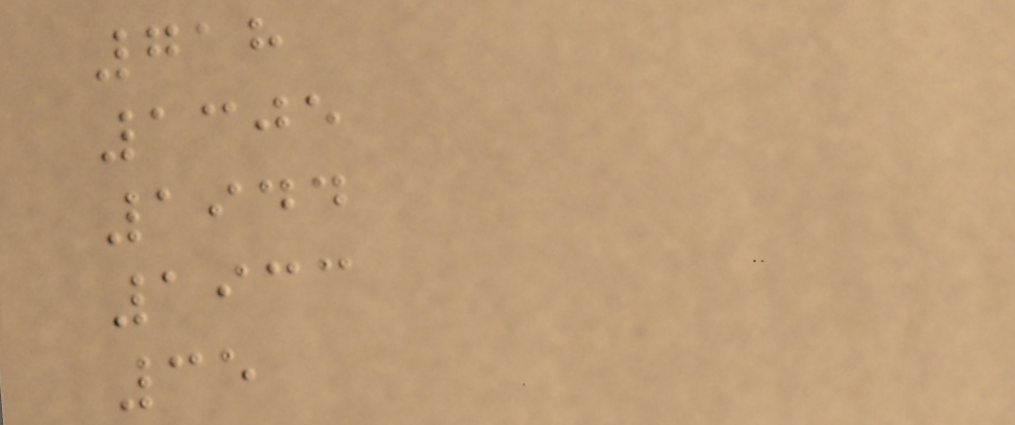718
1305
1944
1933
35
